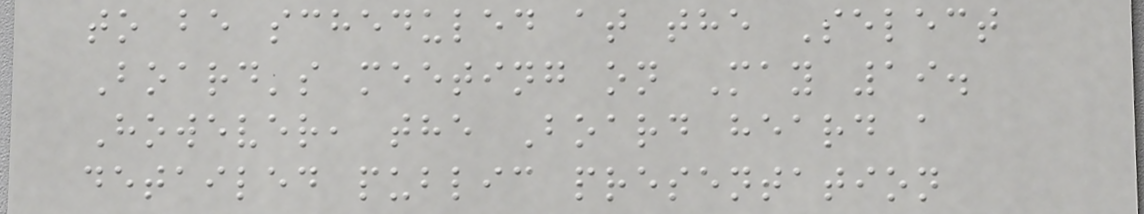to be scheduled at the Select
Board's meeting on May 19.
However, the Board heard a
detailed public presentation
